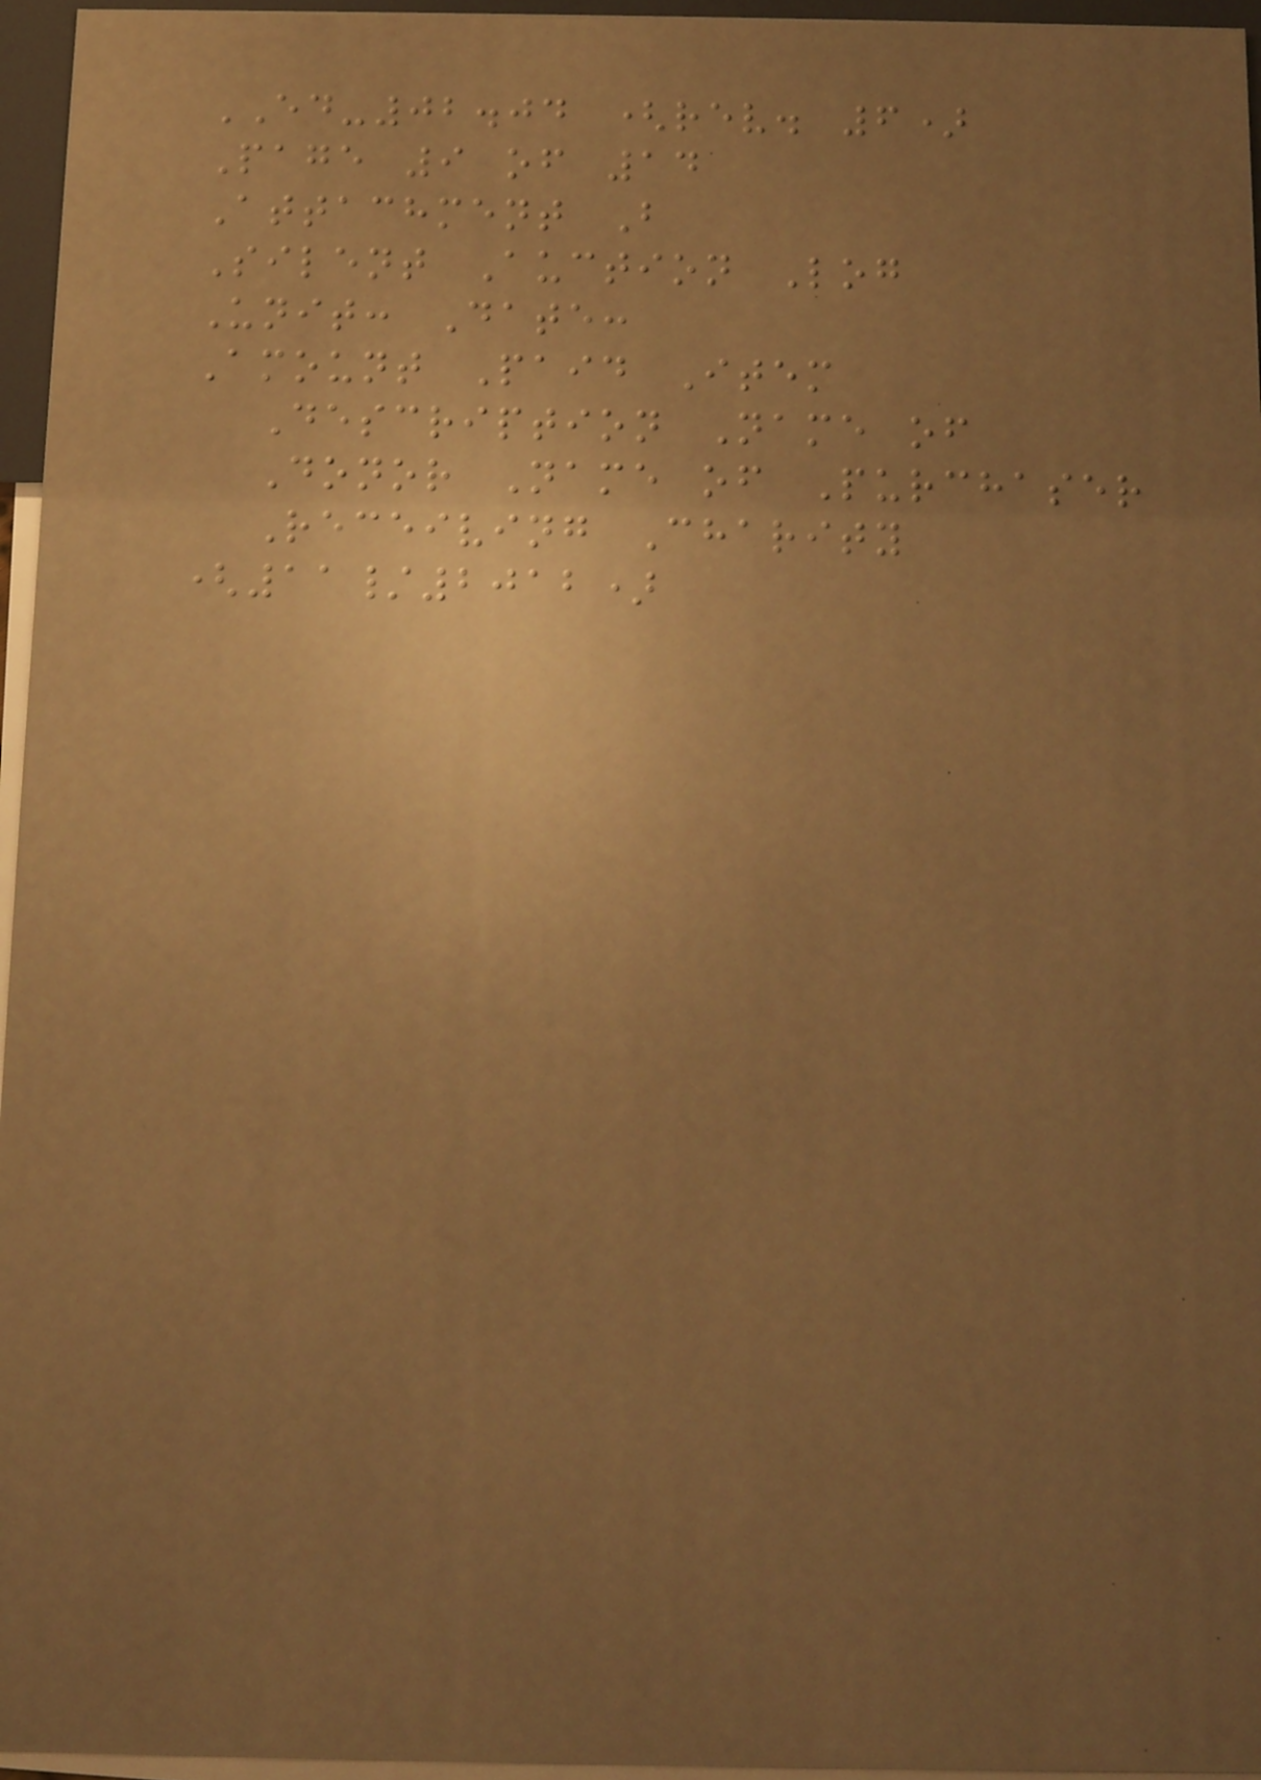ED-02.04 (rev. 6)
Page 9 of 14
Attachment B
Silent Auction Log
Unit: Date:
Amount Paid Item
Description Name of
Donor Name of Purchaser
Receiving Charity
(11/2012)
